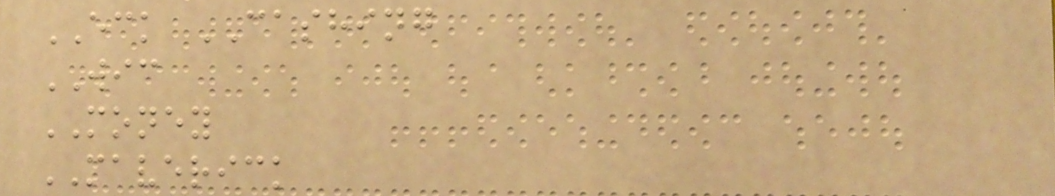ECK CASHING
WIC
MONEY
MAVERICK
